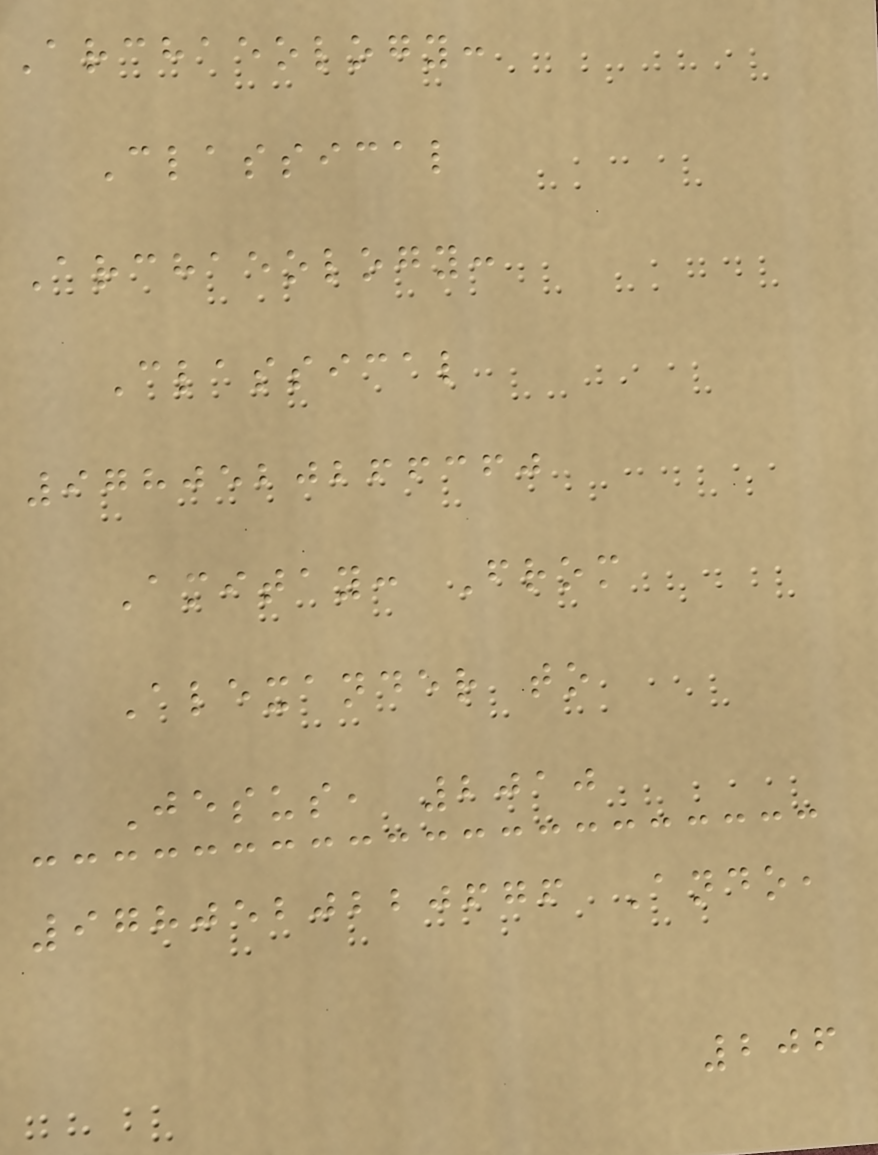Archaeology:
Classical
Archaeology:
Classical
9780520266360
Amitay: From
Alexander to
Jesus, 2010
9780520220676 Ando,
206
